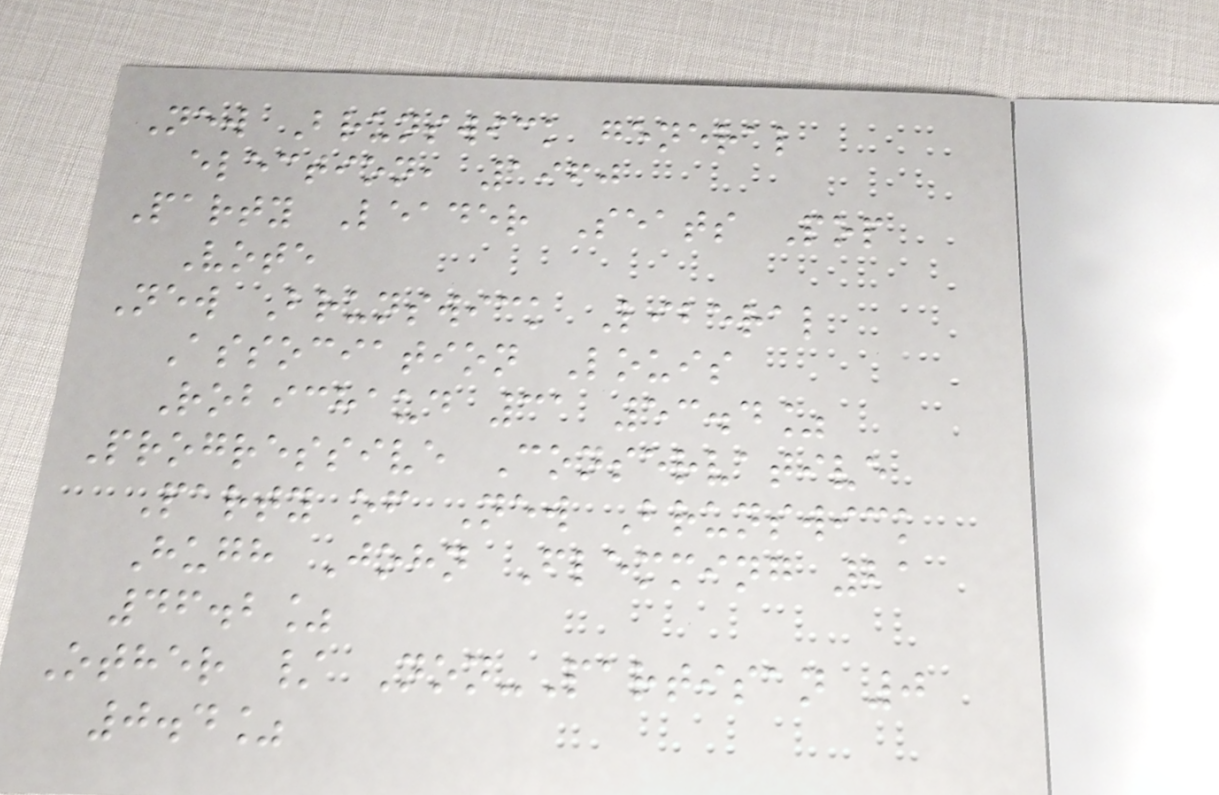New Brunswick general
election, 1960
Party Leader Seats Pop
Vote
New Brunswick Liberal
Association Louis
Robichaud 31 53.4%
Progressive Conservative
Party of New Brunswick
Hugh John Flemming 21
46.2%
Other / Non-Partisan 0
0.4%
